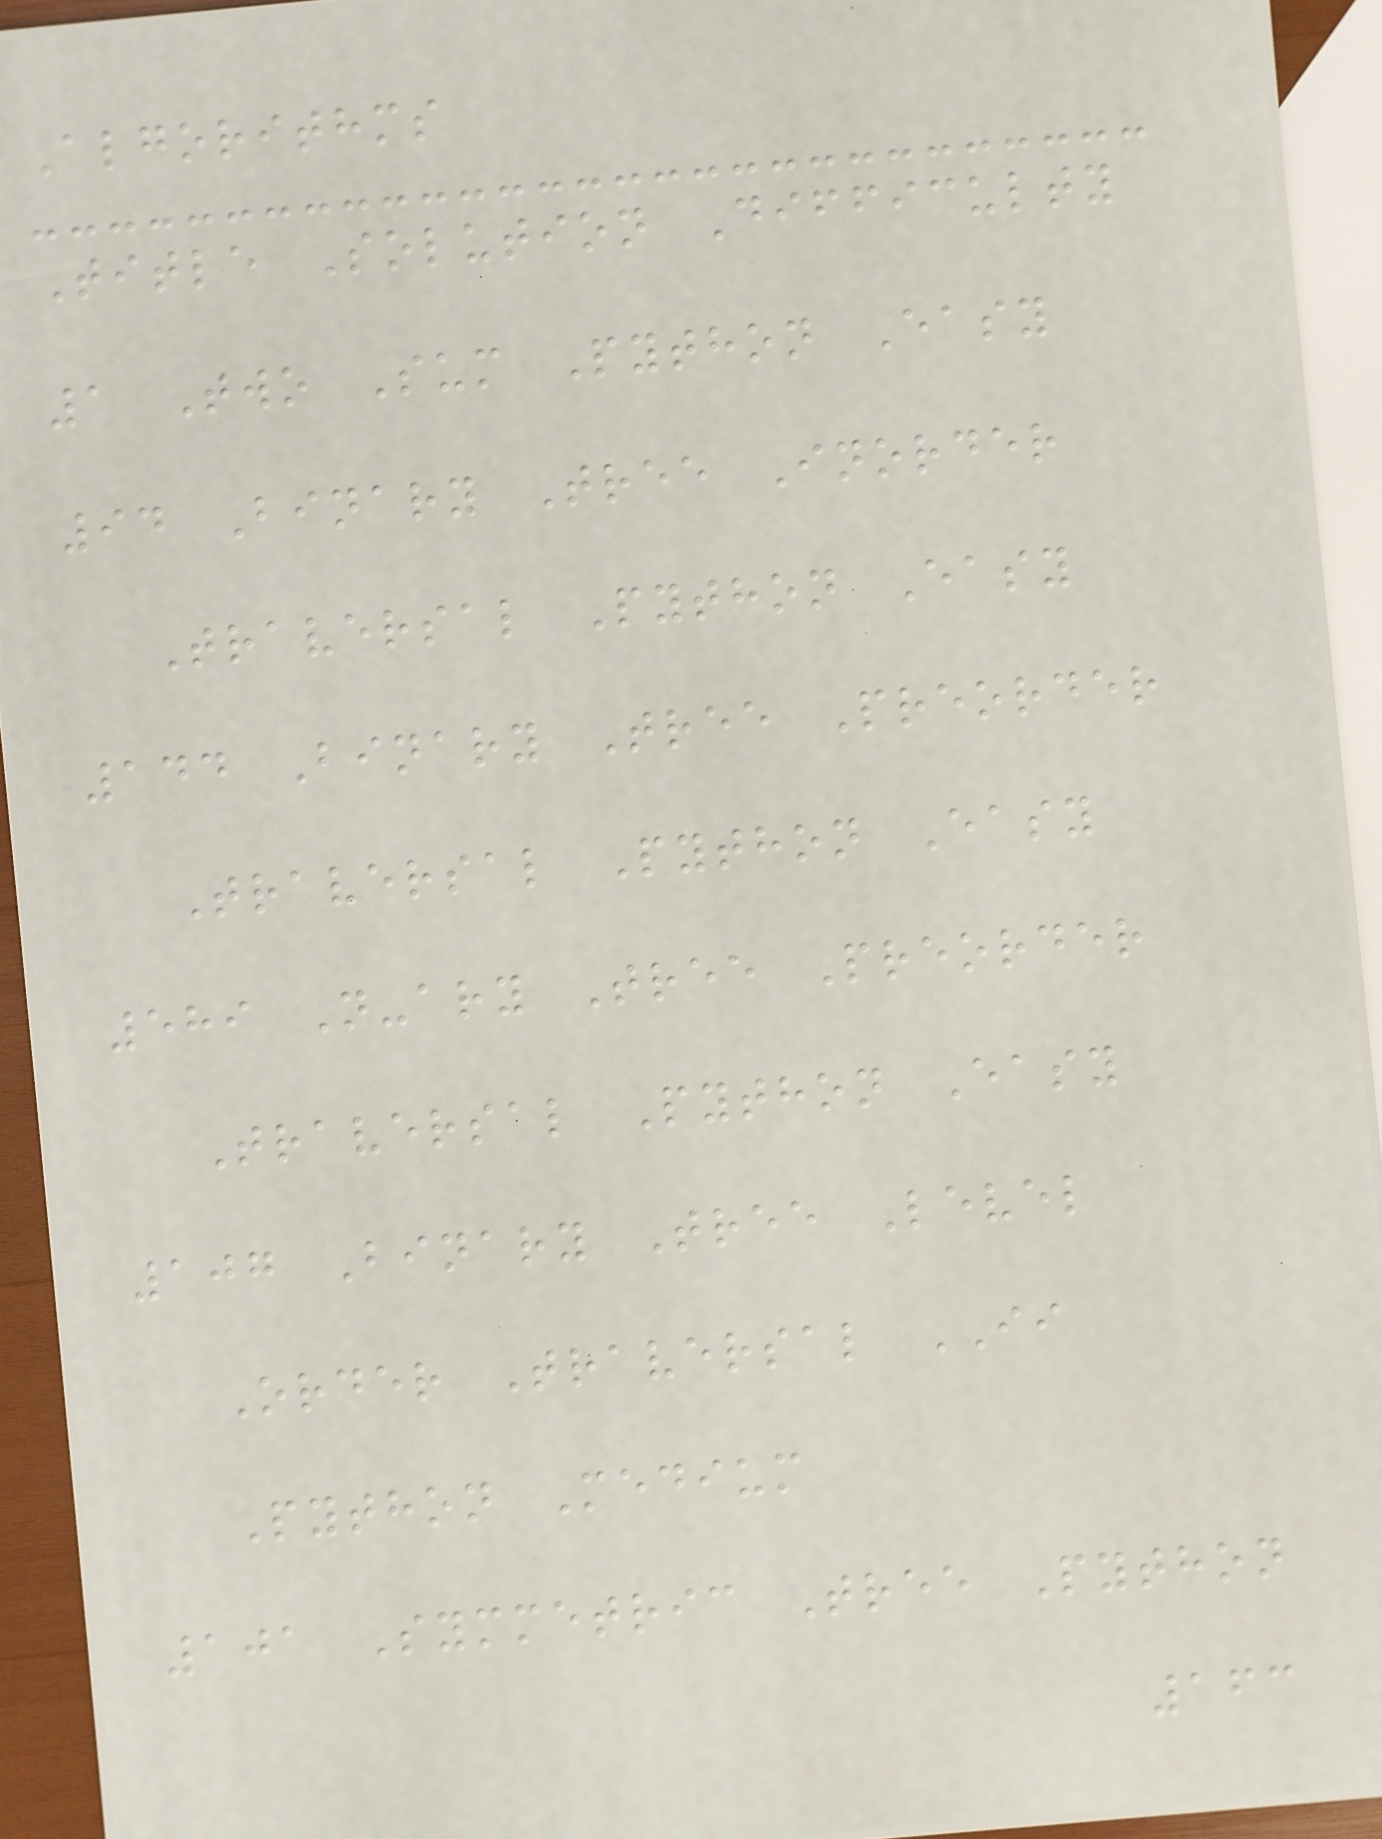Algorithms
Title Solution Difficulty
1 Two Sum Python Easy
94 Binary Tree Inorder
Traversal Python Easy
144 Binary Tree Preorder
Traversal Python Easy
589 N-ary Tree Preorder
Traversal Python Easy
107 Binary Tree Level
Order Traversal II
Python Medium
101 Symmetric Tree Python
163
